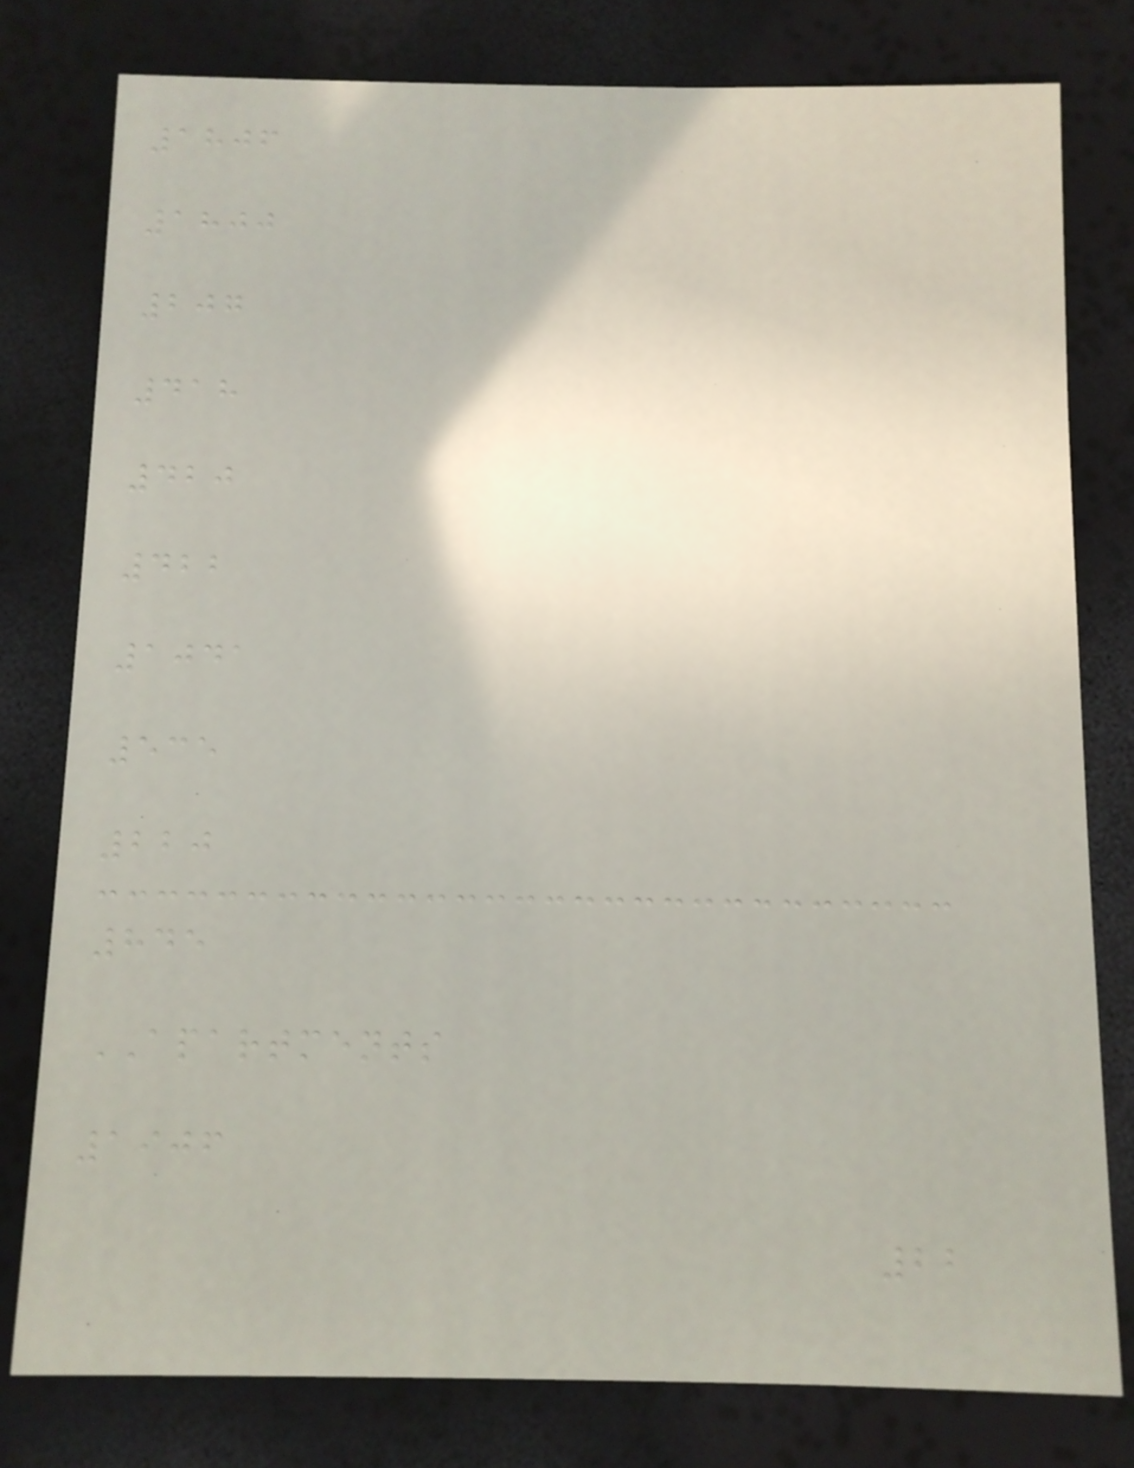1806
1800
207
418
420
422
1041
535
220
845
APARTMENTS
1906
22
